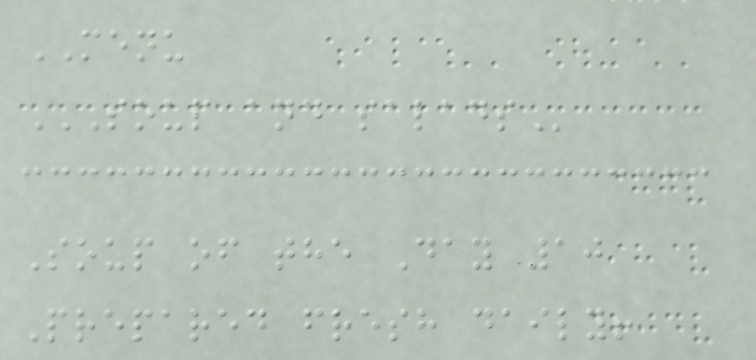MENU
SOUP AND SALADS
Soup of the Day 10
Prepared fresh daily!
